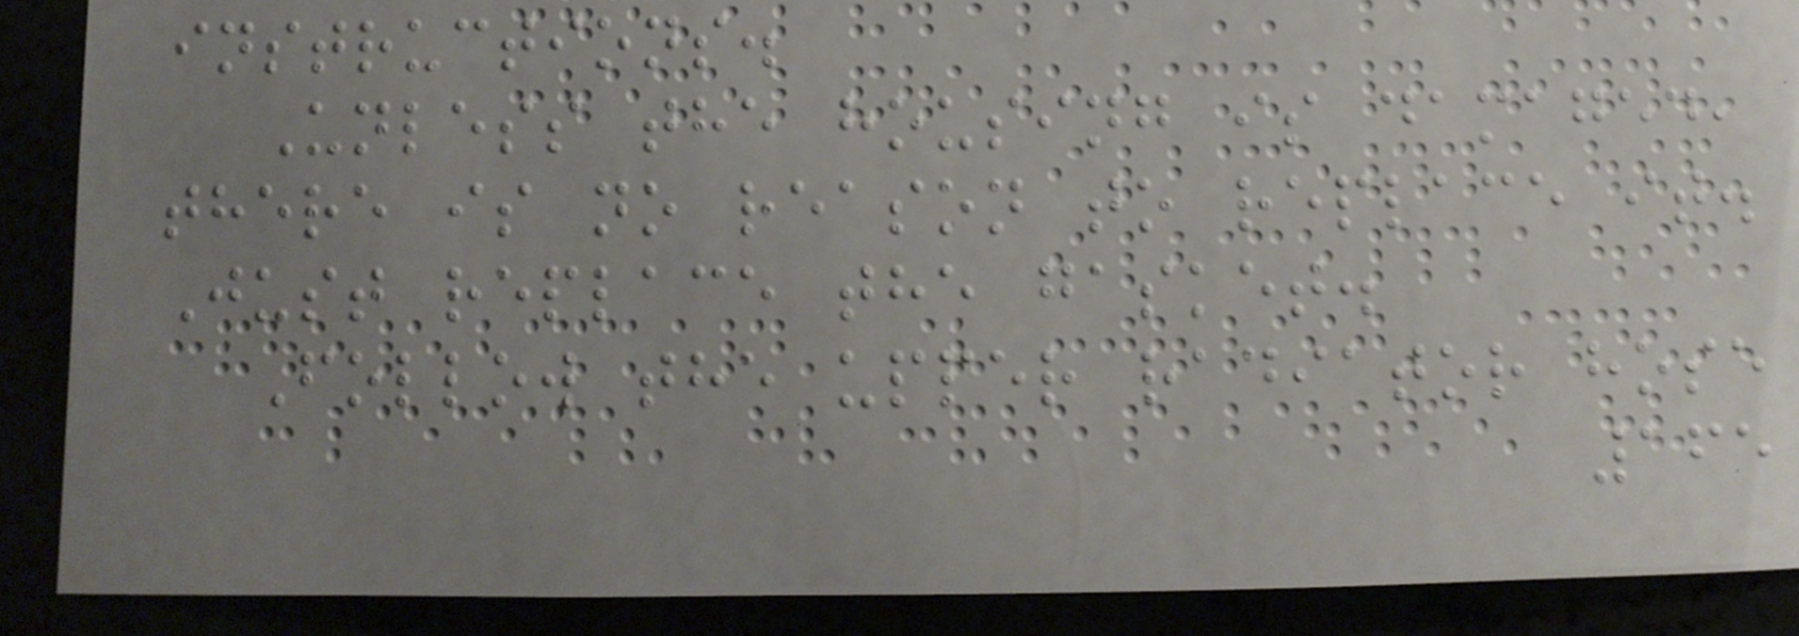instructions.
Unless the housing is damaged,
there is no reason to replace it.
Just replace the gasket.
Follow the upper radiator hose
165
